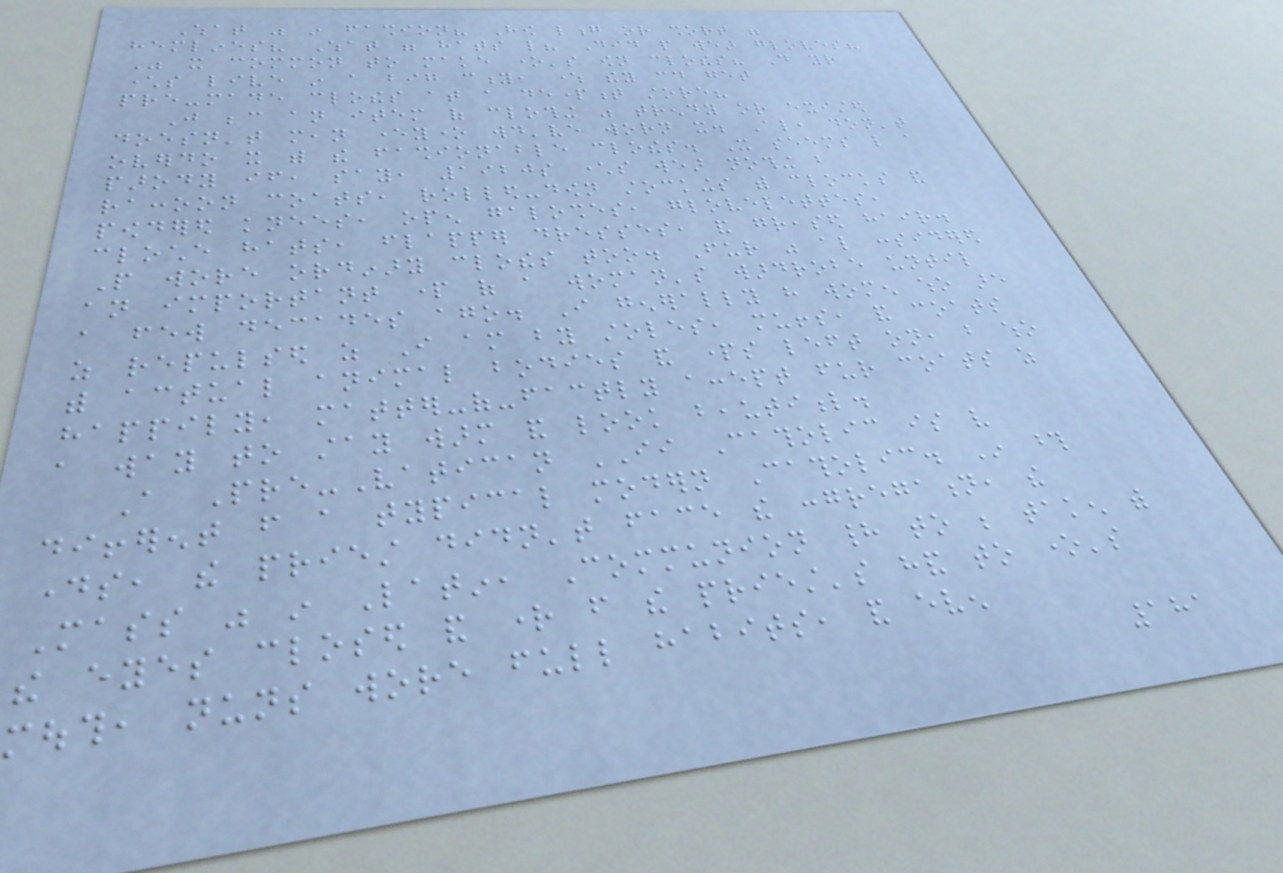What was in fashion? How long or short were
hemlines? What were hats like? Did people wear gloves?
Was it common to make one's own clothes? Do your
characters live in a big city, where they could get
pre-made clothes at a department store?
Just because an item of clothing was trendy or existed
doesn't mean everyone would've worn it. Also, don't
overdo it with the fashionable clothes. It seems like a
parody if, say, 1920s characters wear nothing but
raccoon coats, rolled-down stockings with clocks and
powdered knees, open galoshes, glovelettes,
cloche hats, flapper dresses, and greased hair.
People wore ordinary clothes too. Fur was also considered
an important part of a woman's wardrobe until
a few decades ago. I generally have women who are
as repulsed as I am by stoles, muffs, and coats
with actual animal bodies and parts left on, but who
happily, matter-of-factly accept fur coats as
a way to stay warm and look beautiful.
A Pre-Vatican II Catholic is very
different from a typical modern Catholic. In those
days, the priest didn't face the congregation, the
Mass was in Latin, Communion had to be taken with
the eyes closed and right from the priest's hand to one's
mouth, nuns wore full habits, and even
181
